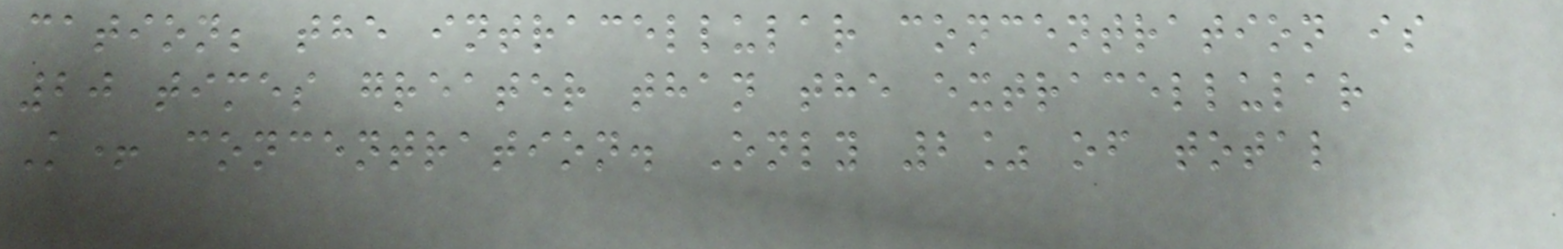cation; the intracellular concentration is
20 times greater than the extracellular
K+ concentration. Only 2% of total
